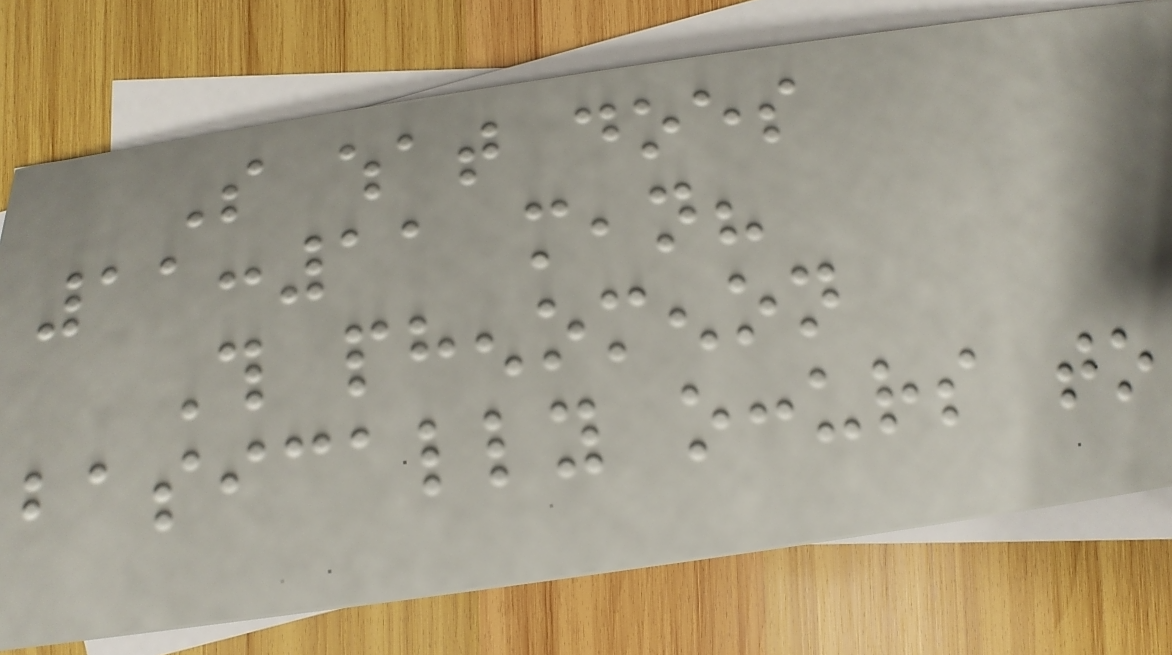So what does
11:11 mean?
This phenomenon
basically occurs to
